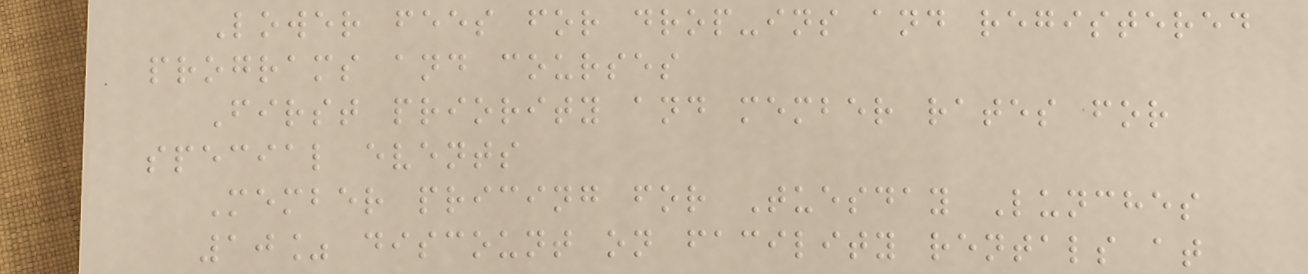Lower fees for drop-ins and registered
programs and courses
First priority and member rates for
special events
Member pricing for Tuesday Lunches
10% discount on facility rentals at
